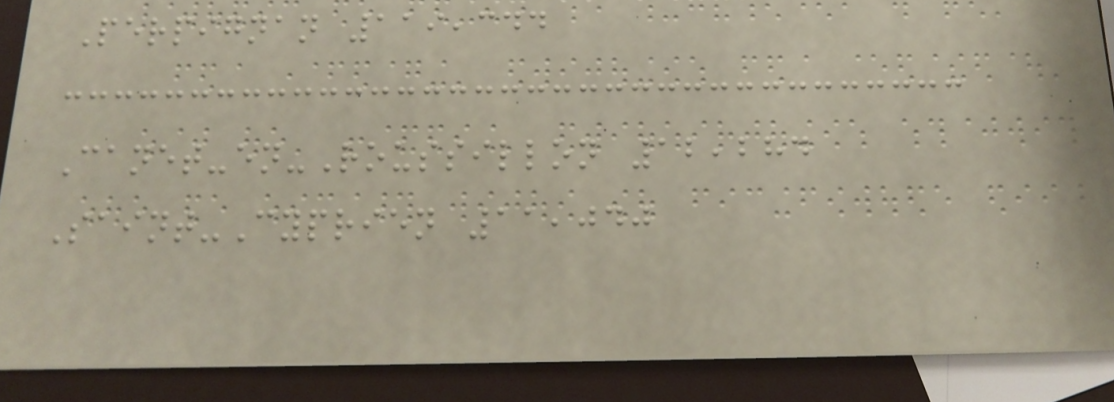Perpignan 119,344
Canet-en-Roussillon 12,284
Saint-Cyprien 11,040
